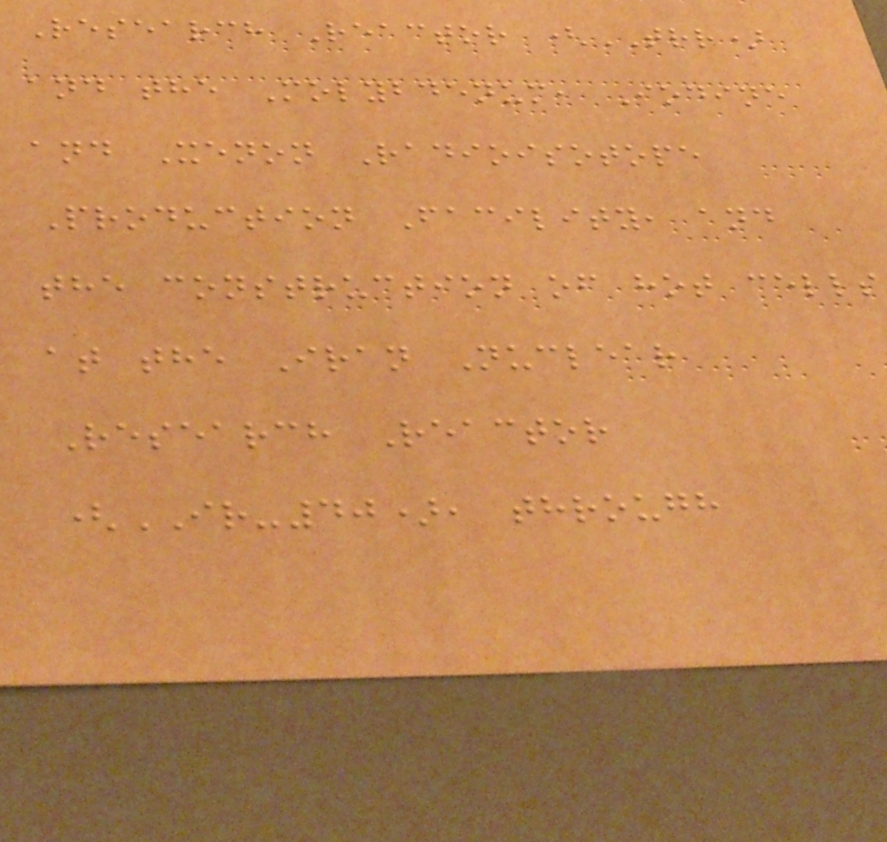Research Reactor (TRR)
and the Molybdenum, Iodine
and Xenon Radioisotope
Production Facility, and
the construction of hot cells
at the Iran Nuclear
Research Reactor
(IR-40), through
